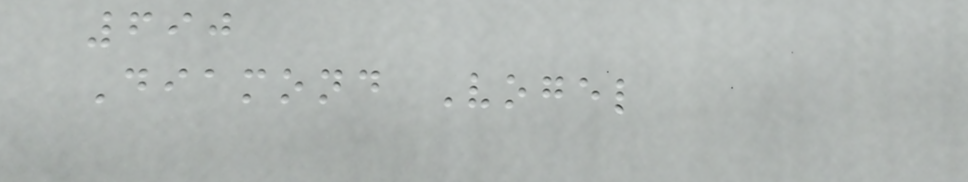690
Diamond Vogel
